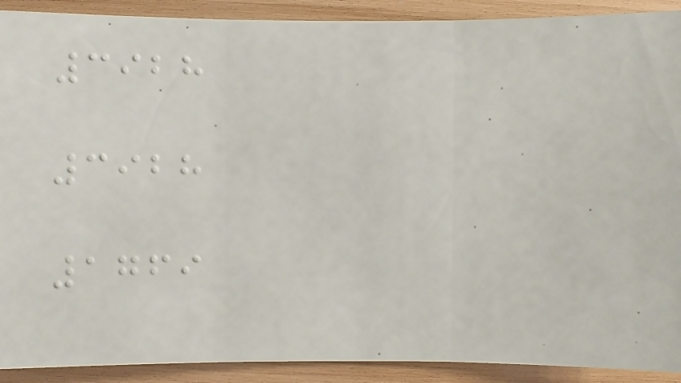3928
3928
1769
